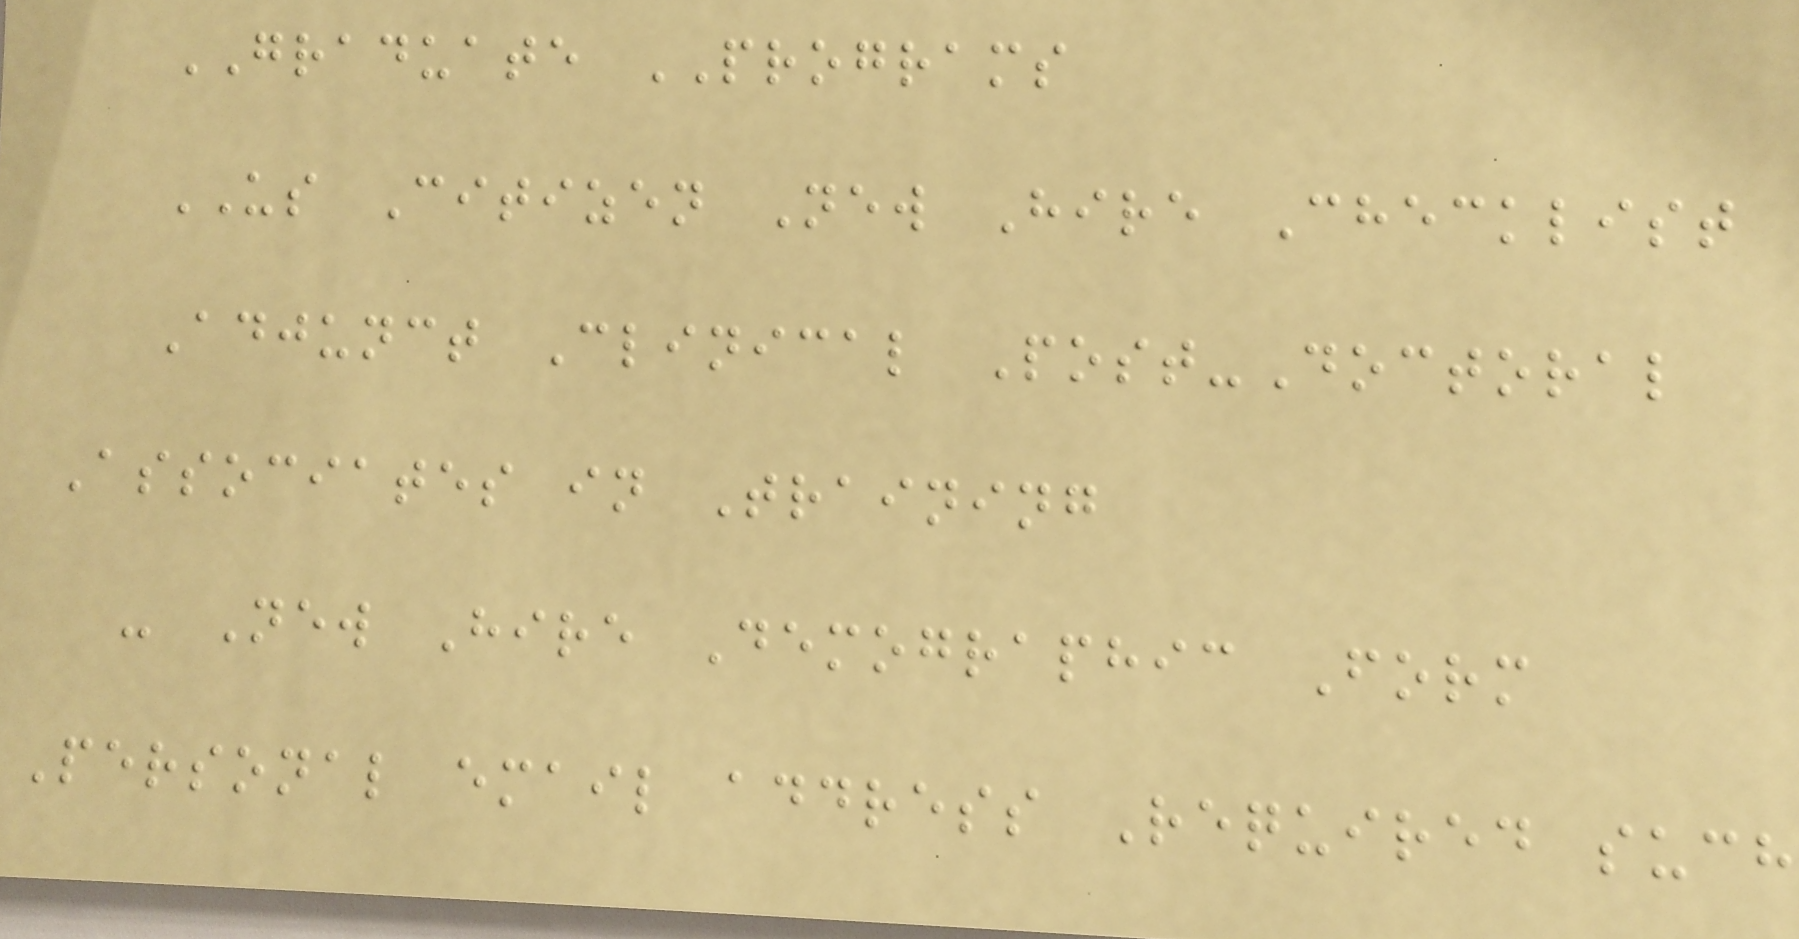GRADUATE PROGRAMS
US Citizen New Hire Checklist
Adjunct Clinical Post-Doctoral
Associates in Training
- New Hire Demographic Form
Personal email address Required such
